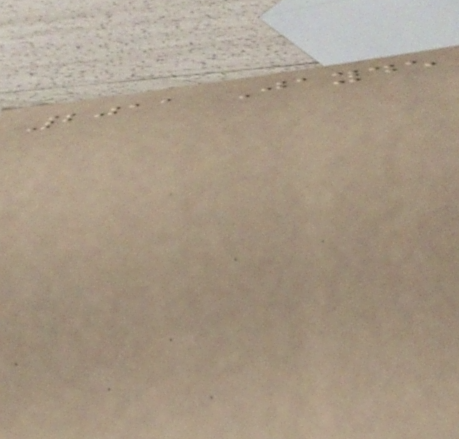2011 Jayde
